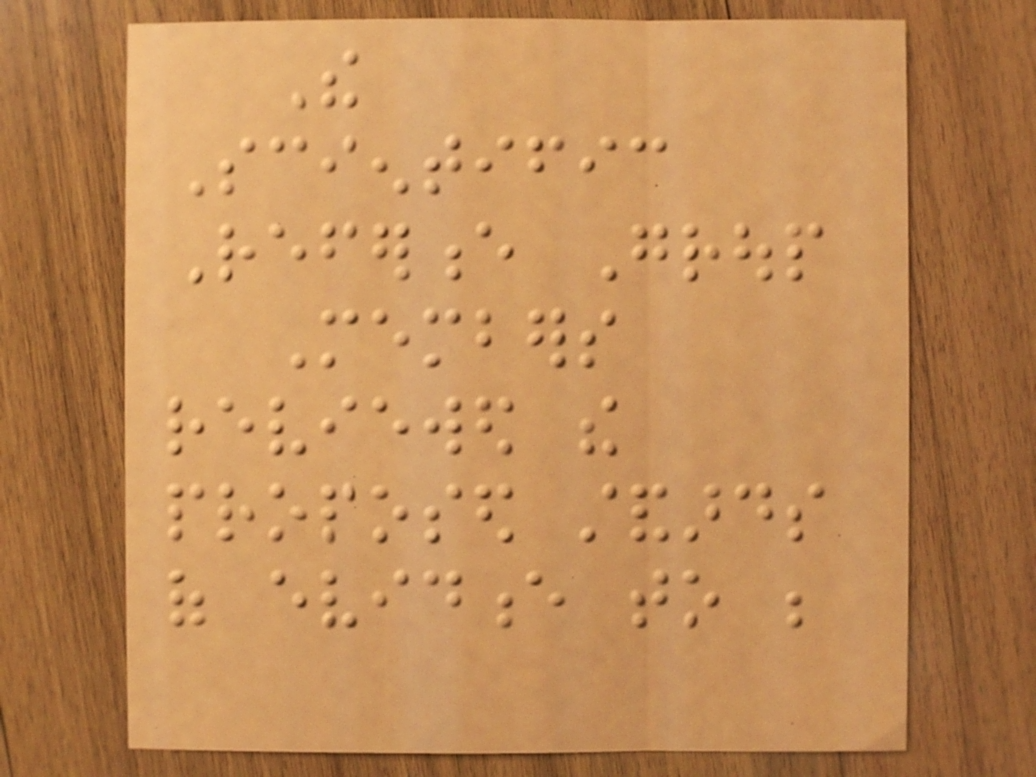The
Scientific
Reference Group
Members
reviewed the
proposed standards
of evidence to be
